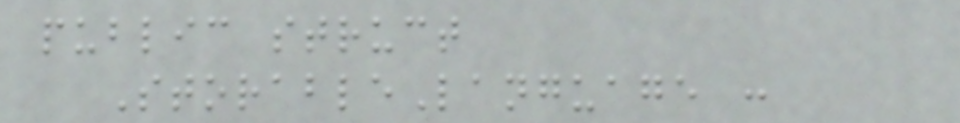public struct
StorableLanguage :
